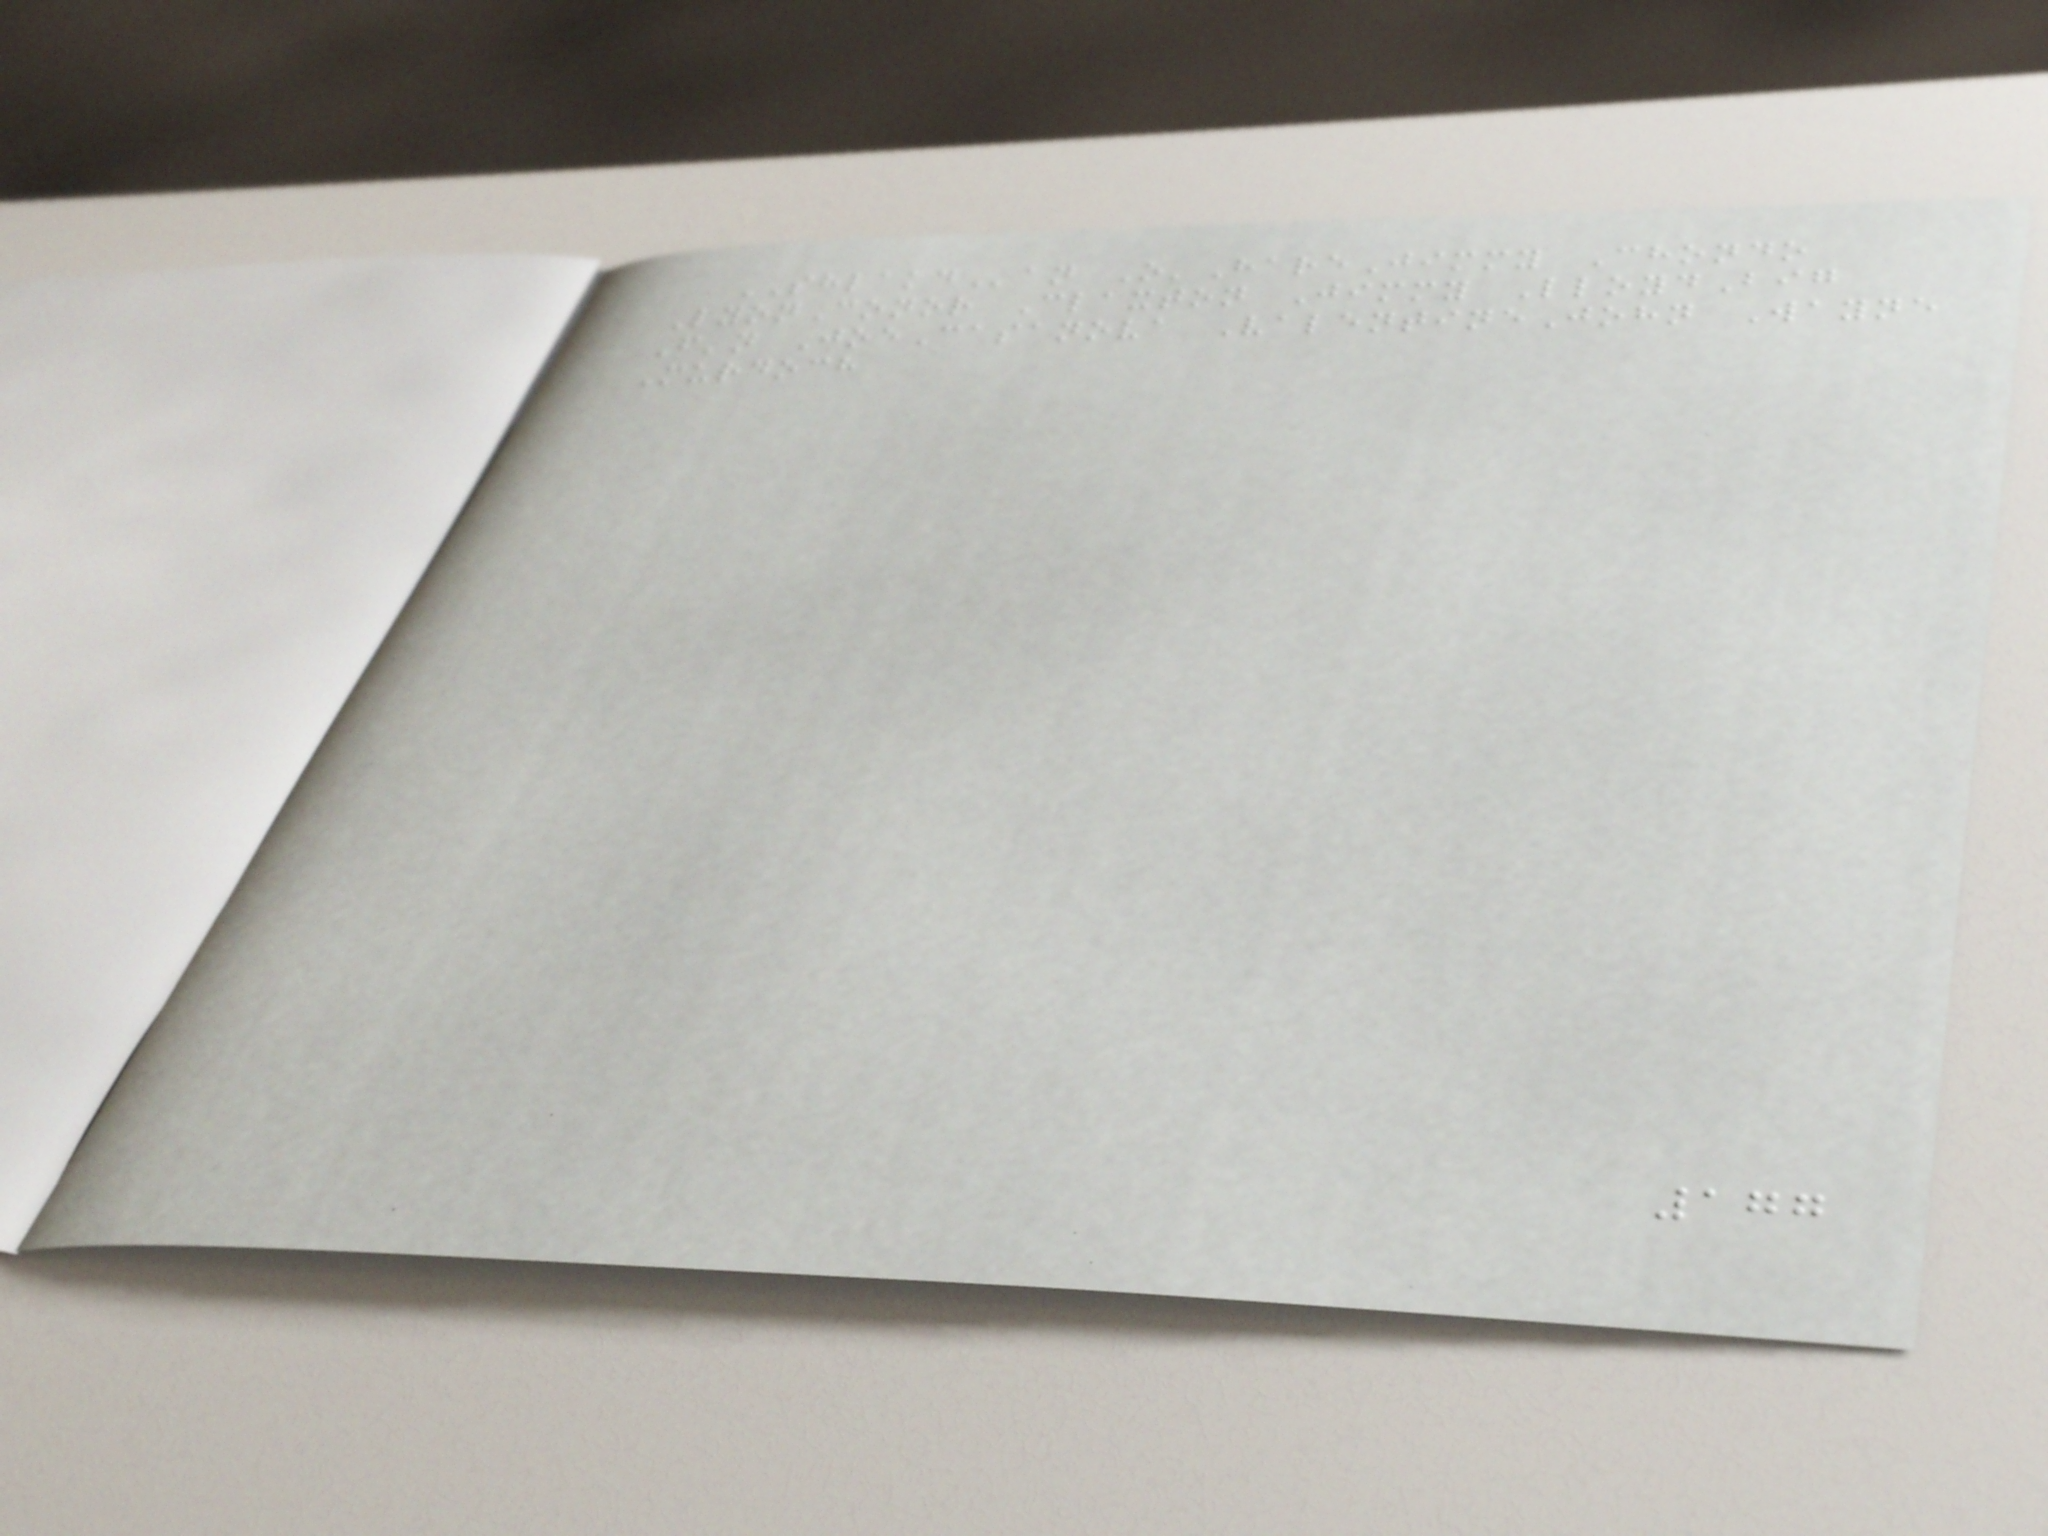SHLAKDan O'HareJimmy Chondo
LyonConor Claxton Jimmy LloydBig
F'n JoeCasanova ValentineJohn Wayne
Murdoch
177
